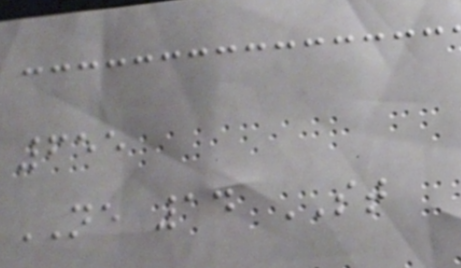655
NE 14 ST
